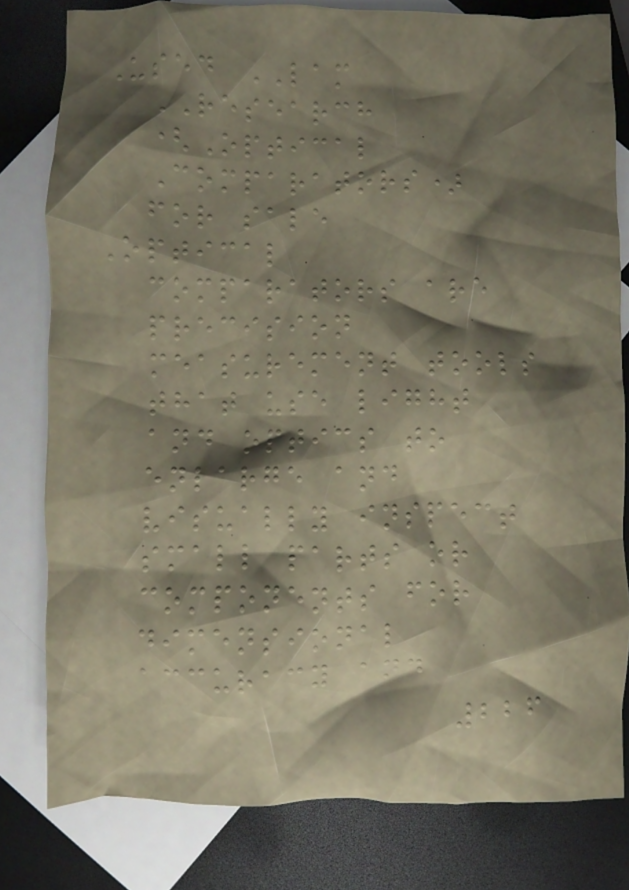Used LAM
RESEARCH
(Optical
Comparators)
for sale
Optical
comparators are
precision
measurement tools
that use light
and optics to
enlarge and
visually inspect
small parts or
components for
dimensional
accuracy and
226
